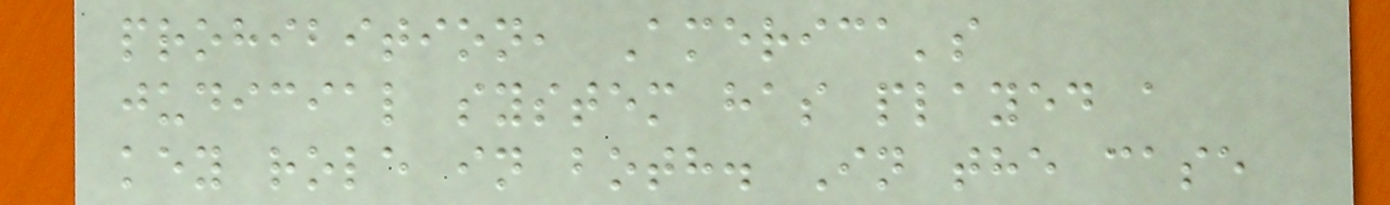prohibition, America's
judicial system has played a
key role in both. In the case
